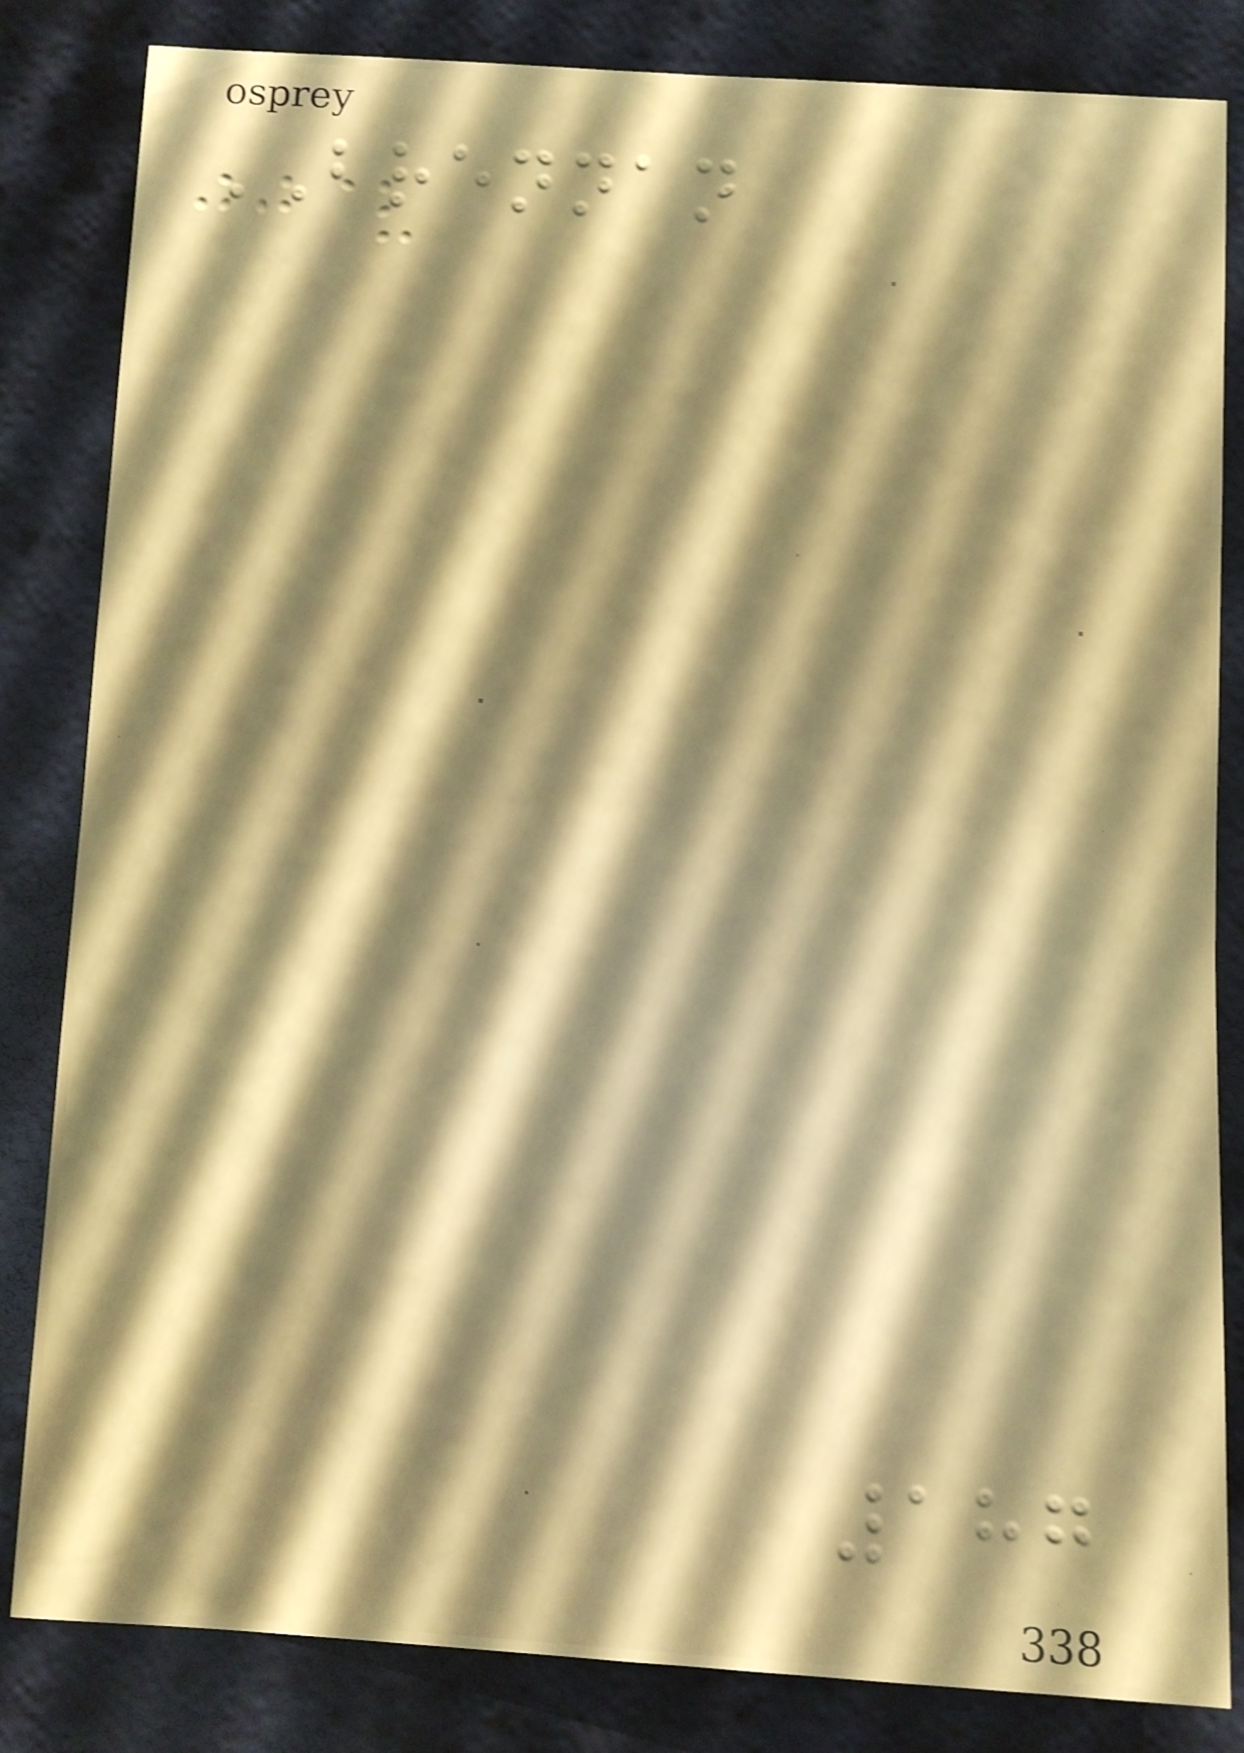BRENNAN
187
